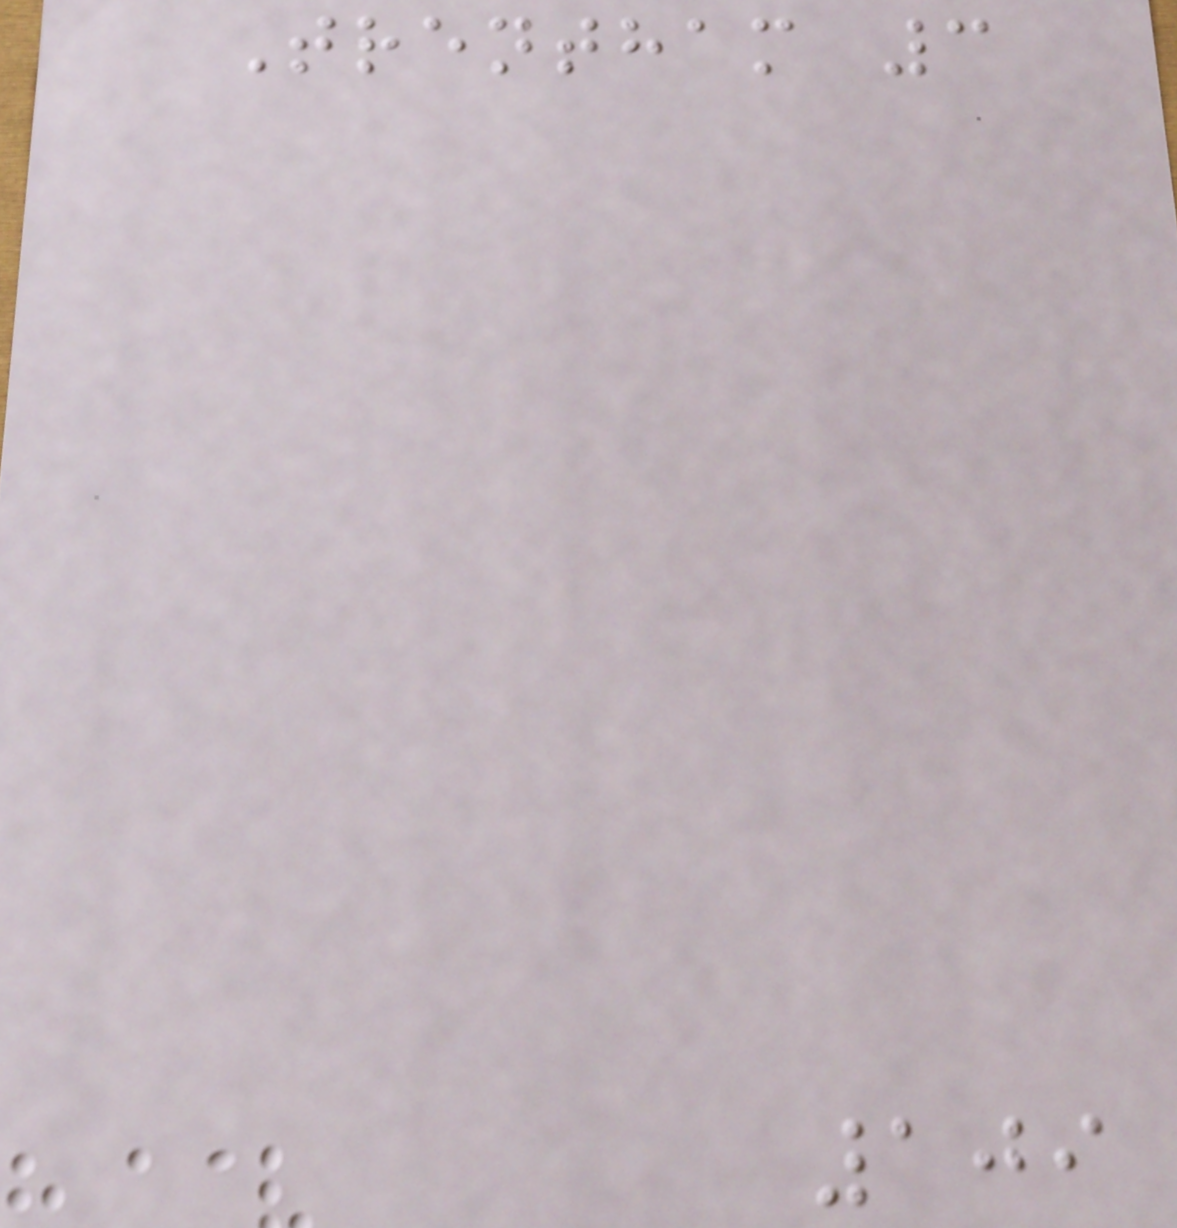Trentham 3
109
